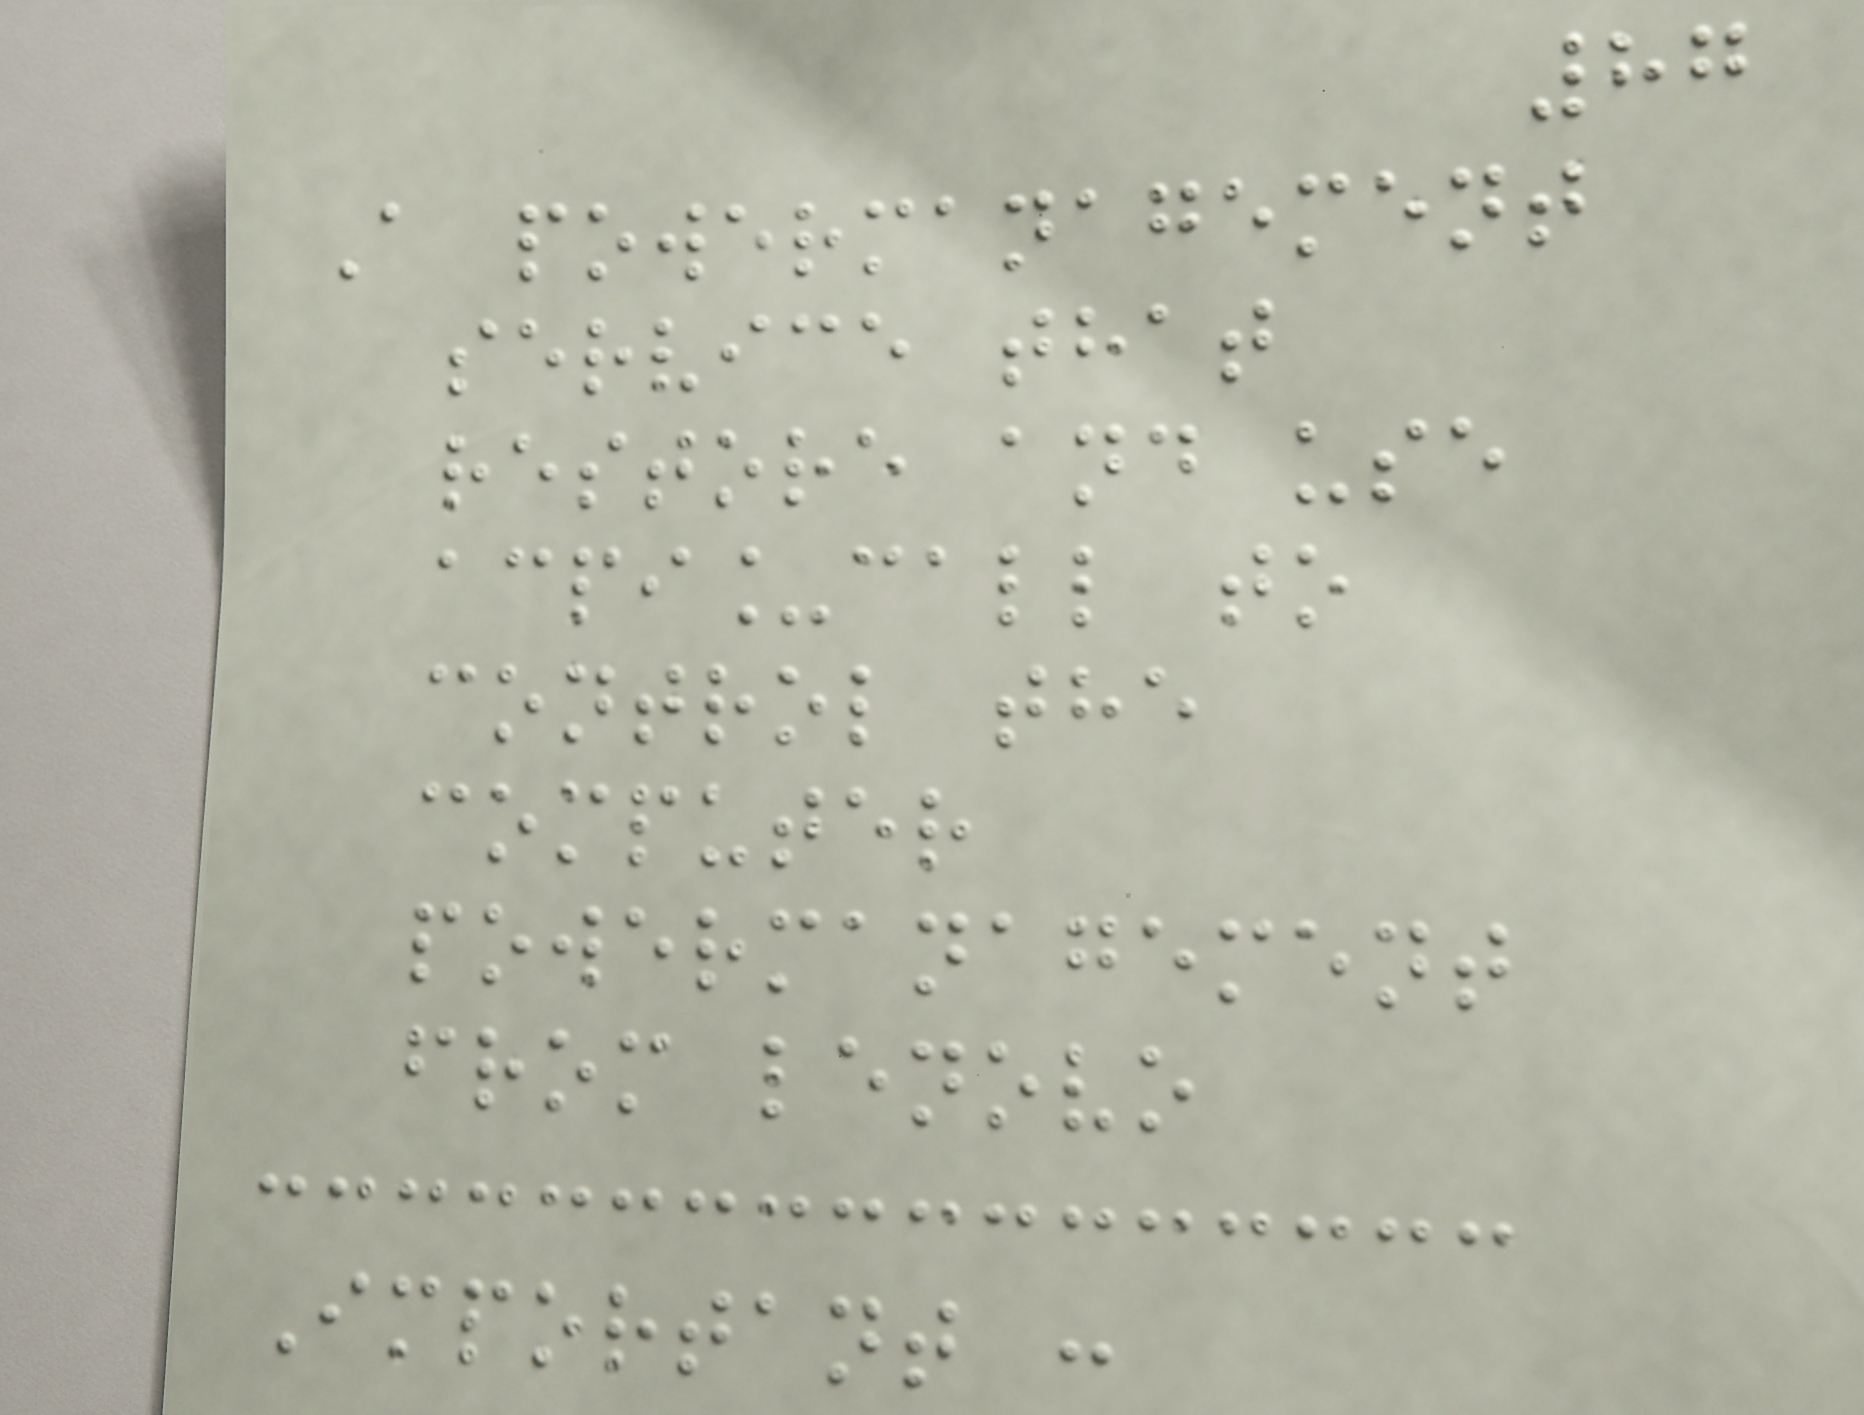87
A powermanagement
service that
restore and use
acpi_call to
control the
computer
powermanagement
from lenovo
Important :
